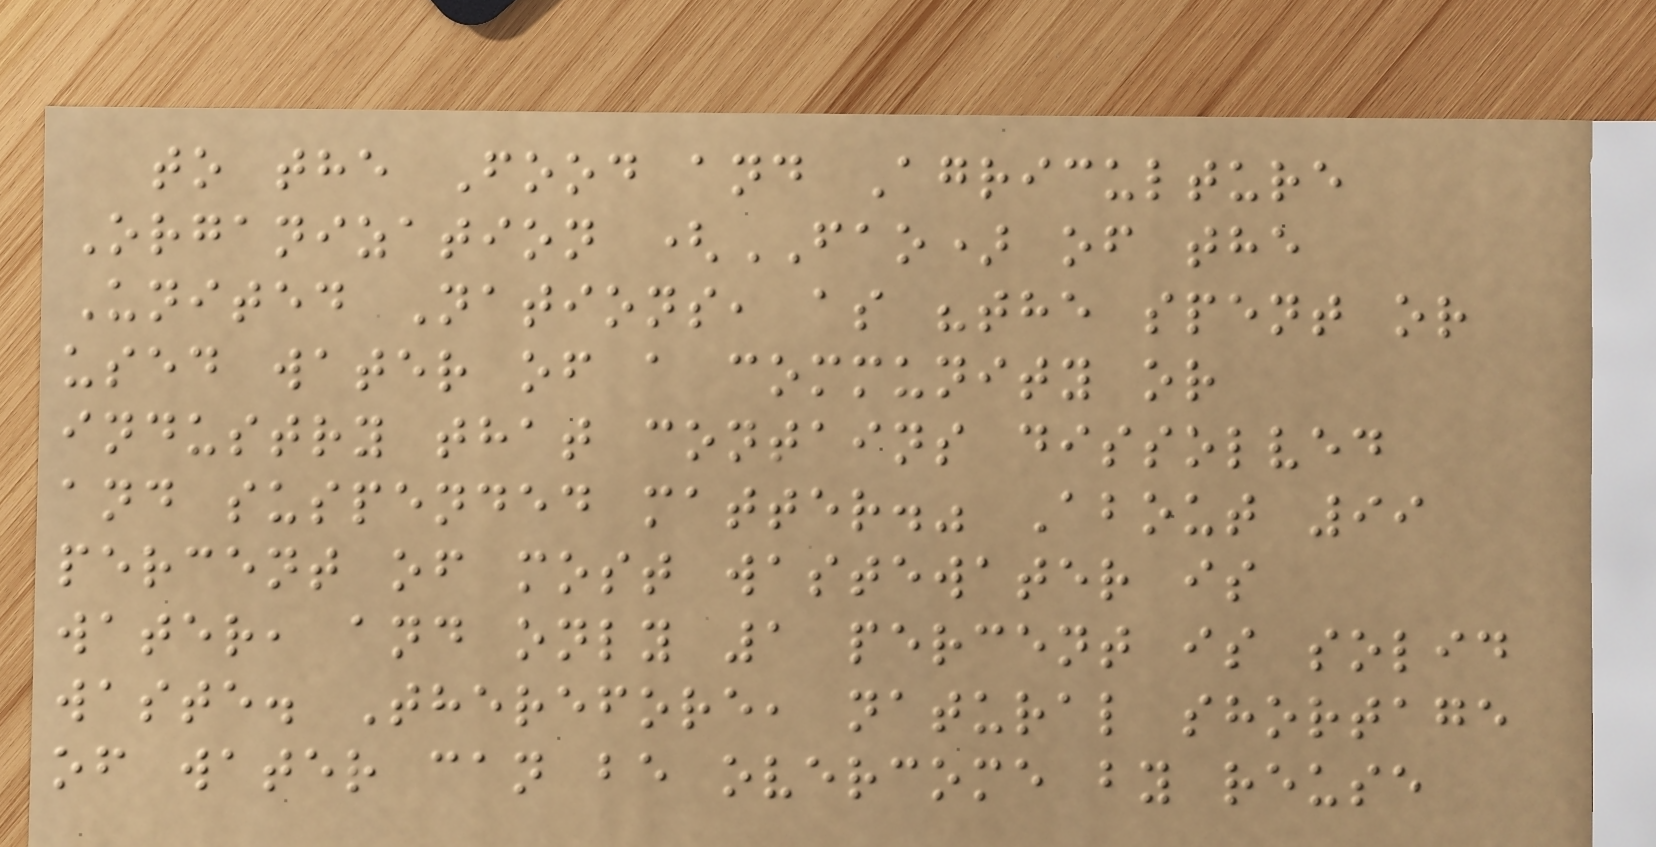to the Food and Agriculture
Organization (FAO) of the
United Nations, as "the spent or
used water of a community or
industry that contains dissolved
and suspended matter." About 99
percent of most wastewater is
water, and only 1 percent is solid
waste. Therefore, natural shortage
of water can be overcome by reuse
